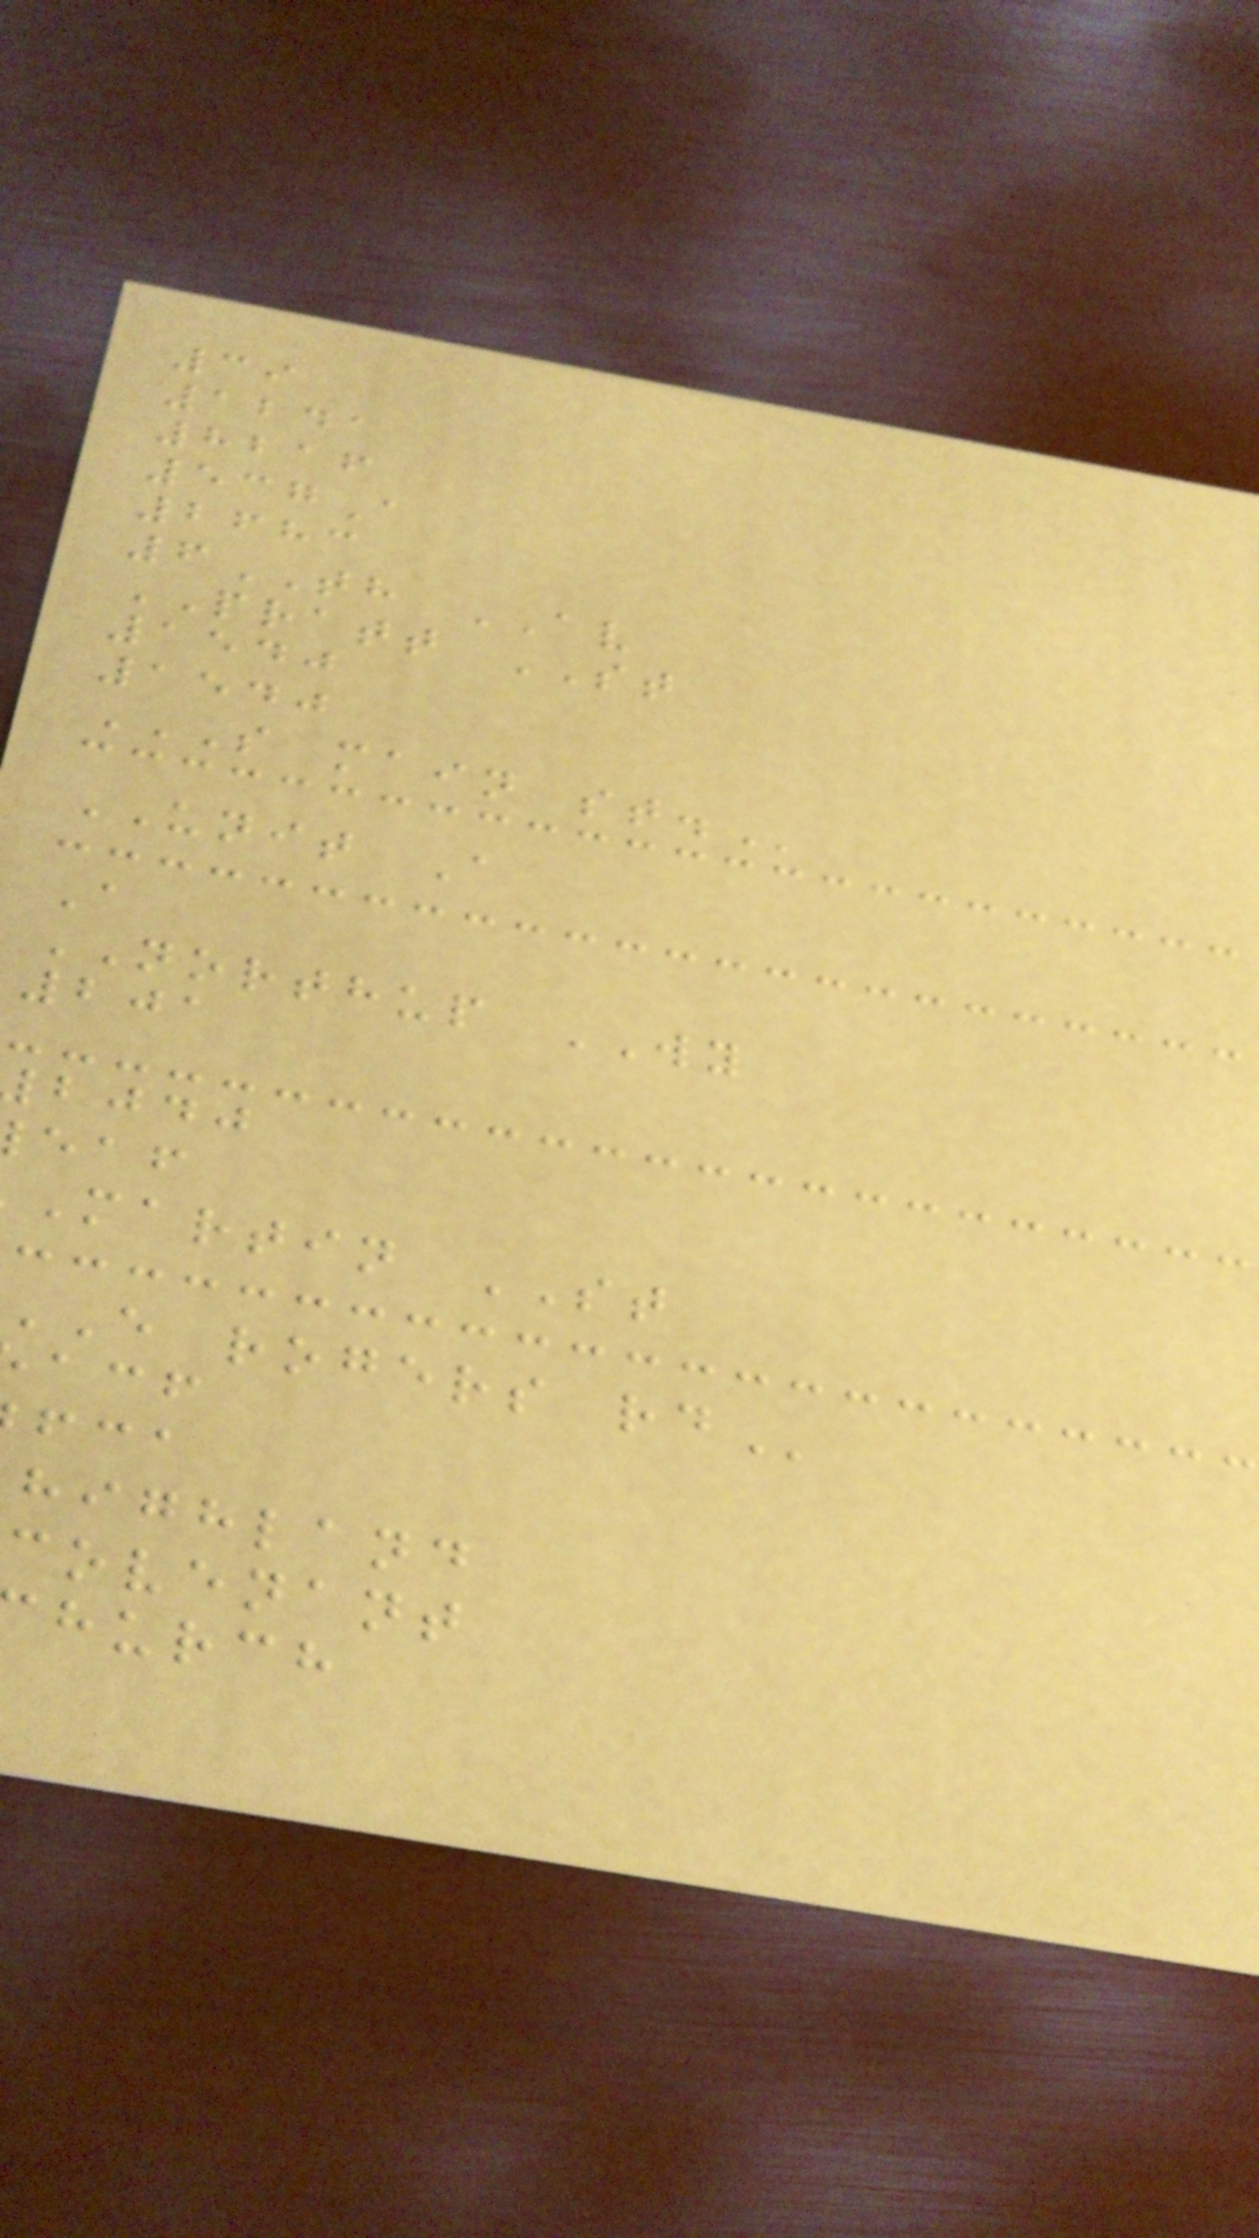39
1241
8216
537A
2683
6TH AV
PRATT ST
1540
1540
S MAIN ST.
UNIT A
A
NORTHUP WY
201
bjdj
martin ST
E rogers
highland
covenant
hurch
